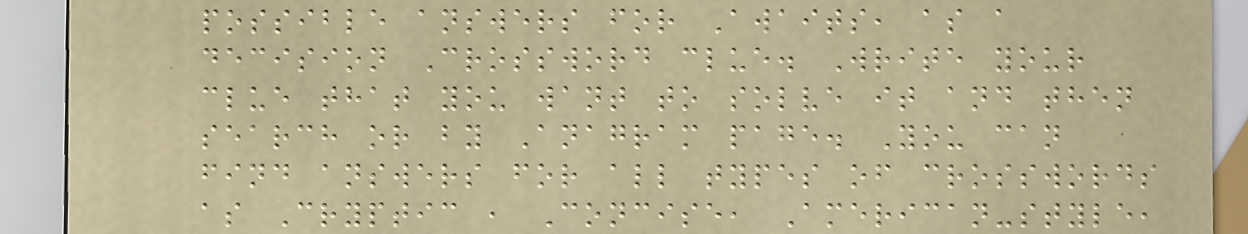possible answers for Awaits, as a
decision Crossword clue. Write your
clue that you want to solve it and then
search or by Anagram page. You can
find answers for all types of crosswords
as Cryptic , Concise, American-style,
